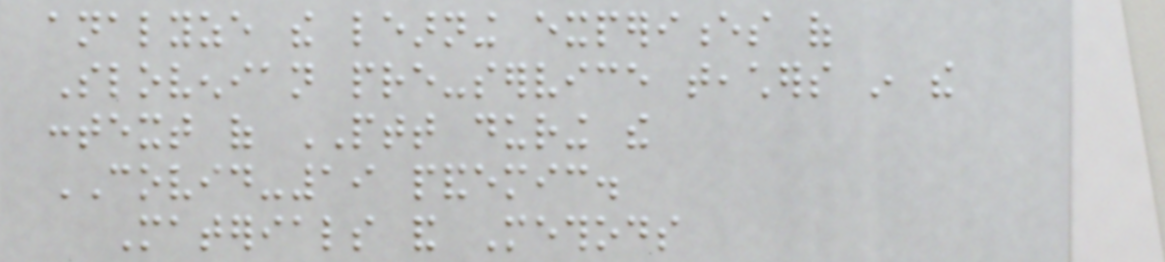analyze the learning experiences of
Slovenian pre-service teachers in the
context of PTT during the
COVID-19 pandemic.
Materials and Methods
